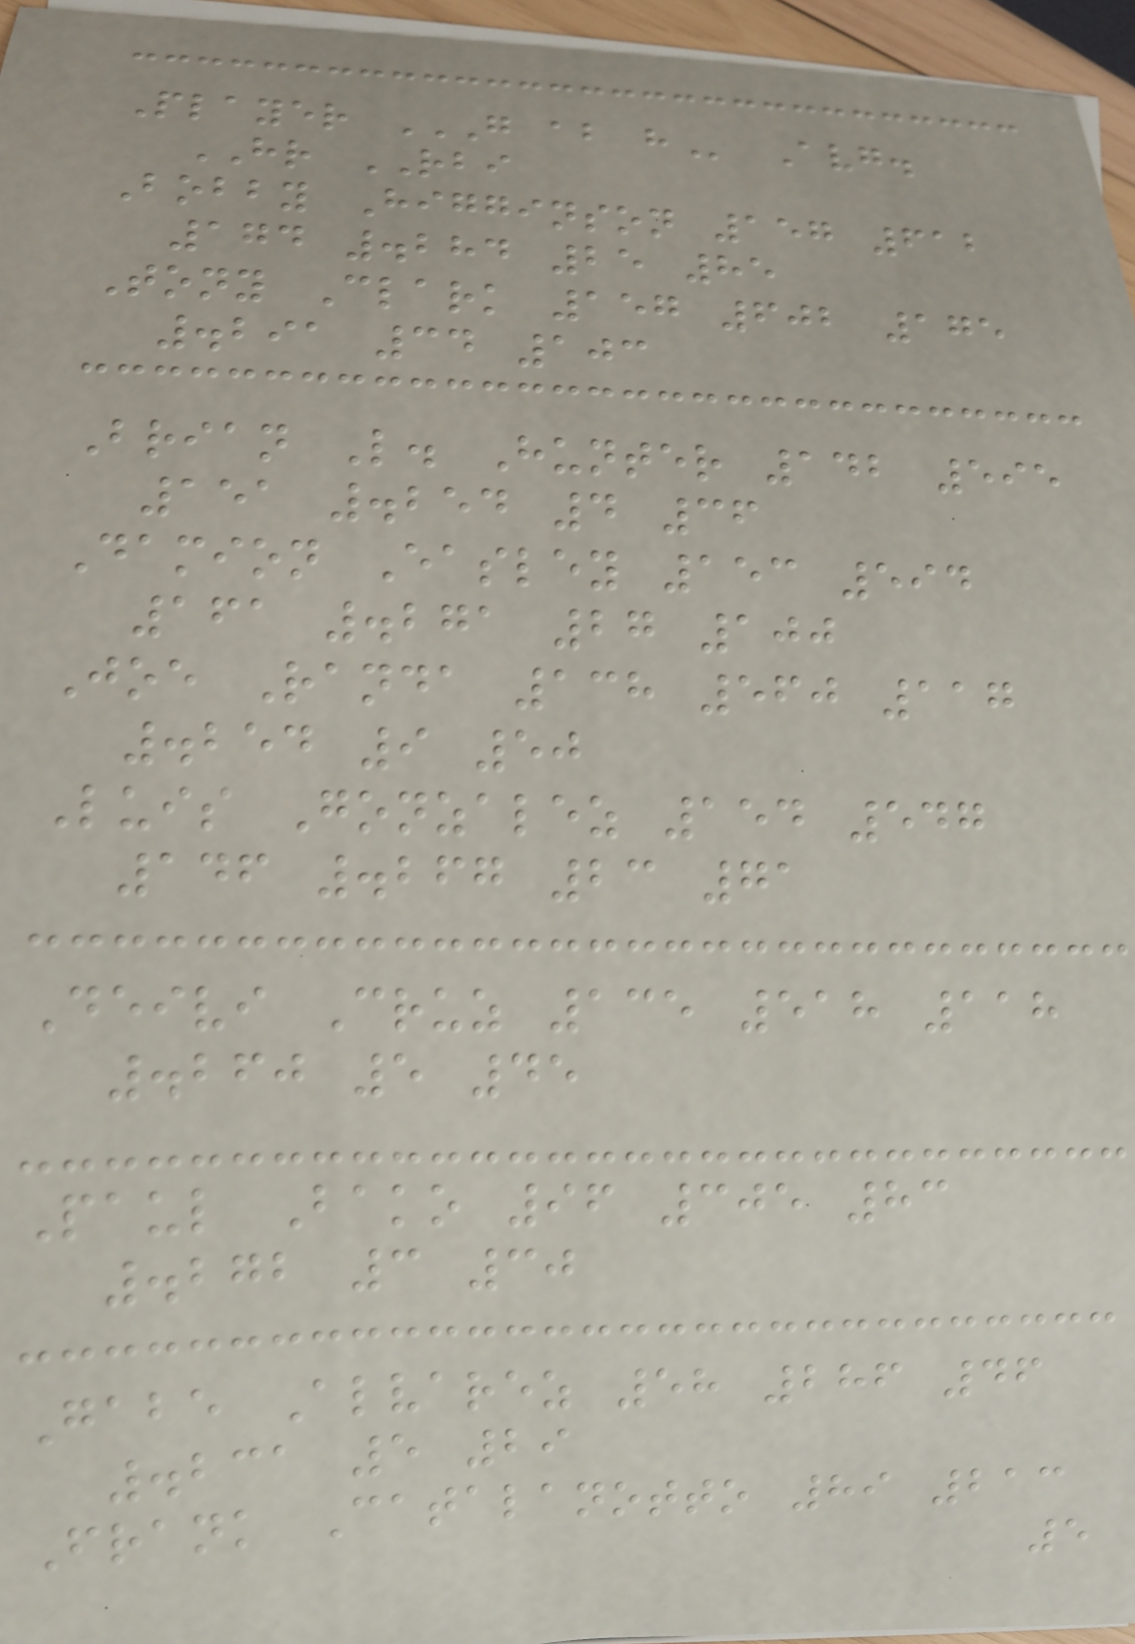Player G AB H Avg.
HR RBI
Bobby Higginson 157 612
174 .284 25 85
Tony Clark 157 602 175
.291 34 103
Brian L. Hunter 142 595
151 .254 4 36
Damion Easley 153 594
161 .271 27 100
Joe Randa 138 560 117
.254 9 50
Luis Gonzalez 154 547
146 .267 23 71
Deivi Cruz 135 518 118
.260 5 45
Paul Bako 96 305 83
.272 3 30
Gabe Alvarez 58 286 46
.231 5 29
Frank Catalanotto 89 213
5
